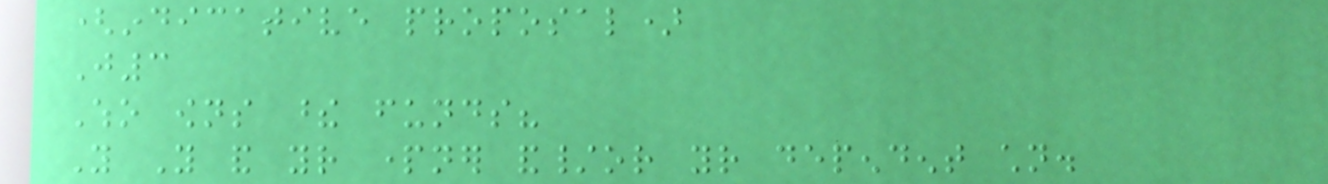(indicative proposal)
J3
Who owns these funds?
You You and your partner and/or your dependent children.
